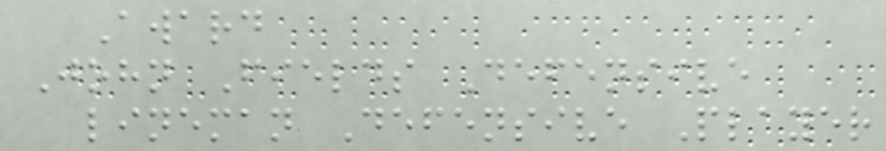Award
John Fields Defensive
lineman Defensive Player
